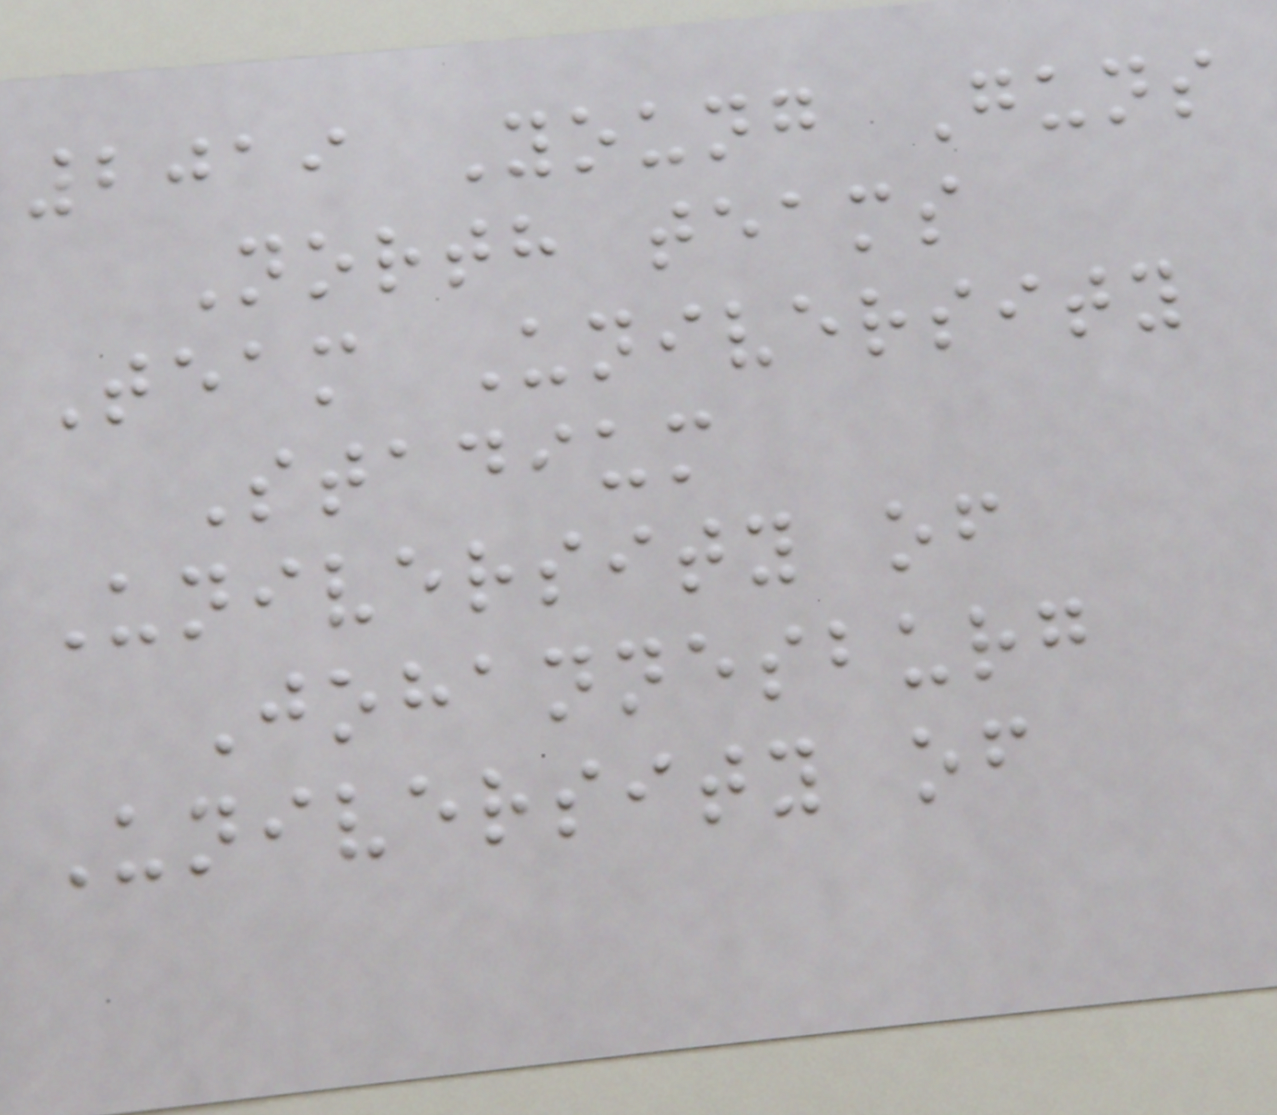2019 Young Guns
North teams
Team University
Stadium
University of
Johannesburg
University of
